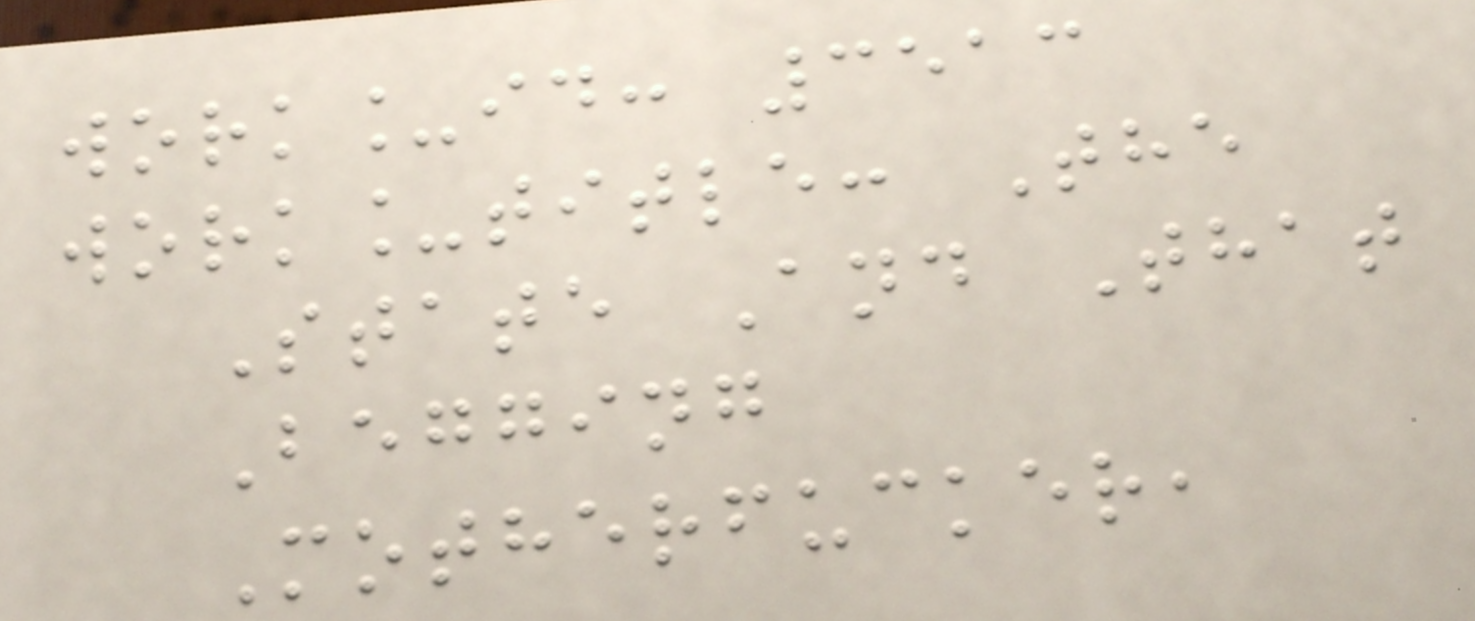work_id: 3513
work_title: The
State And That
Begging
Motherfucker,
